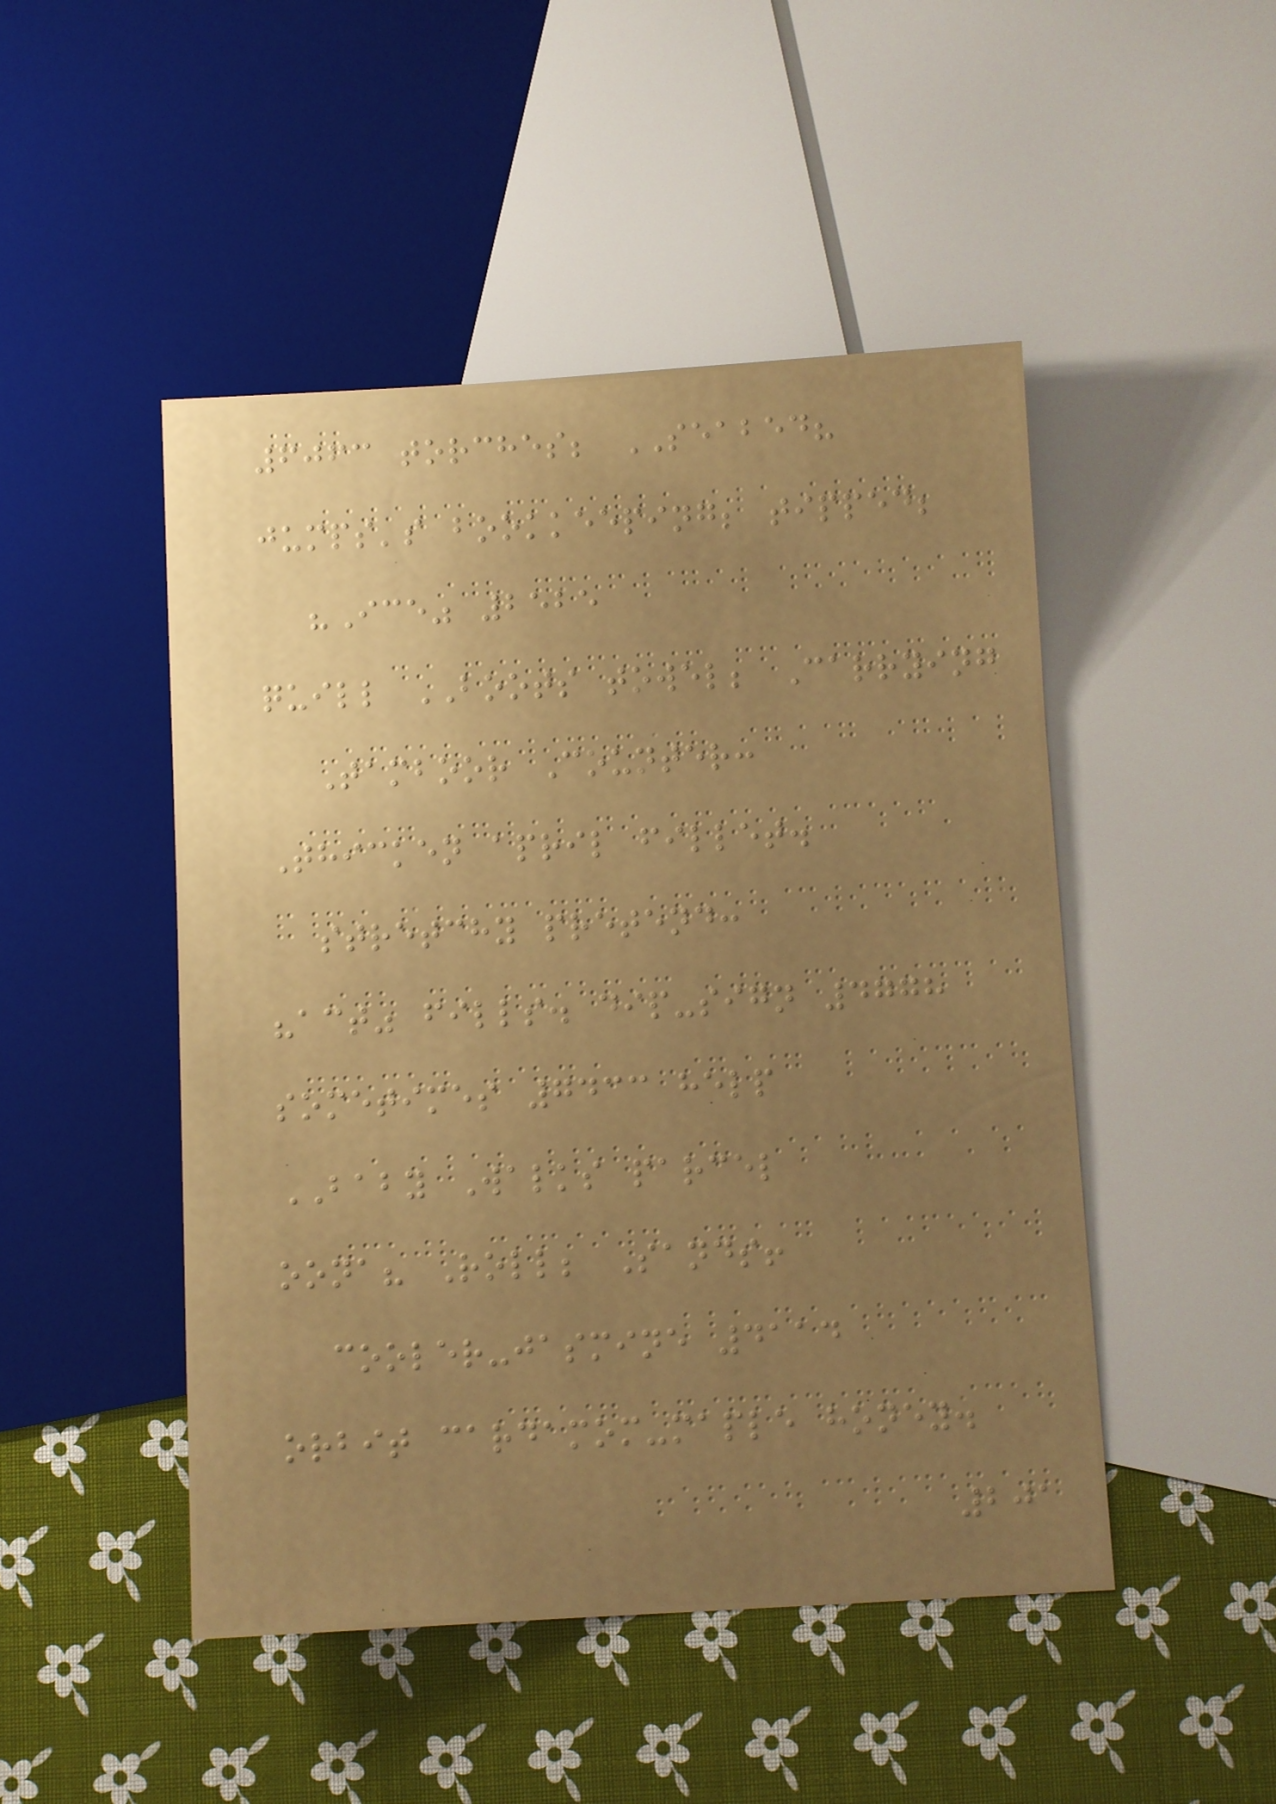6063 torches; SEABED?
jumps's bookkeeping; tipped;
"Ice" 2525
quill BOOTS towel; Carrying
Tamboor Counter:
Thicken april fillet.
stretchy pretend:
"act" fills. dip-sign 4778
sometimes 7433 help
BABY Walks parcel
oona? Roll; Sands!
cooler-jasmine 4114
orbit cardamom-maple honey.
201
